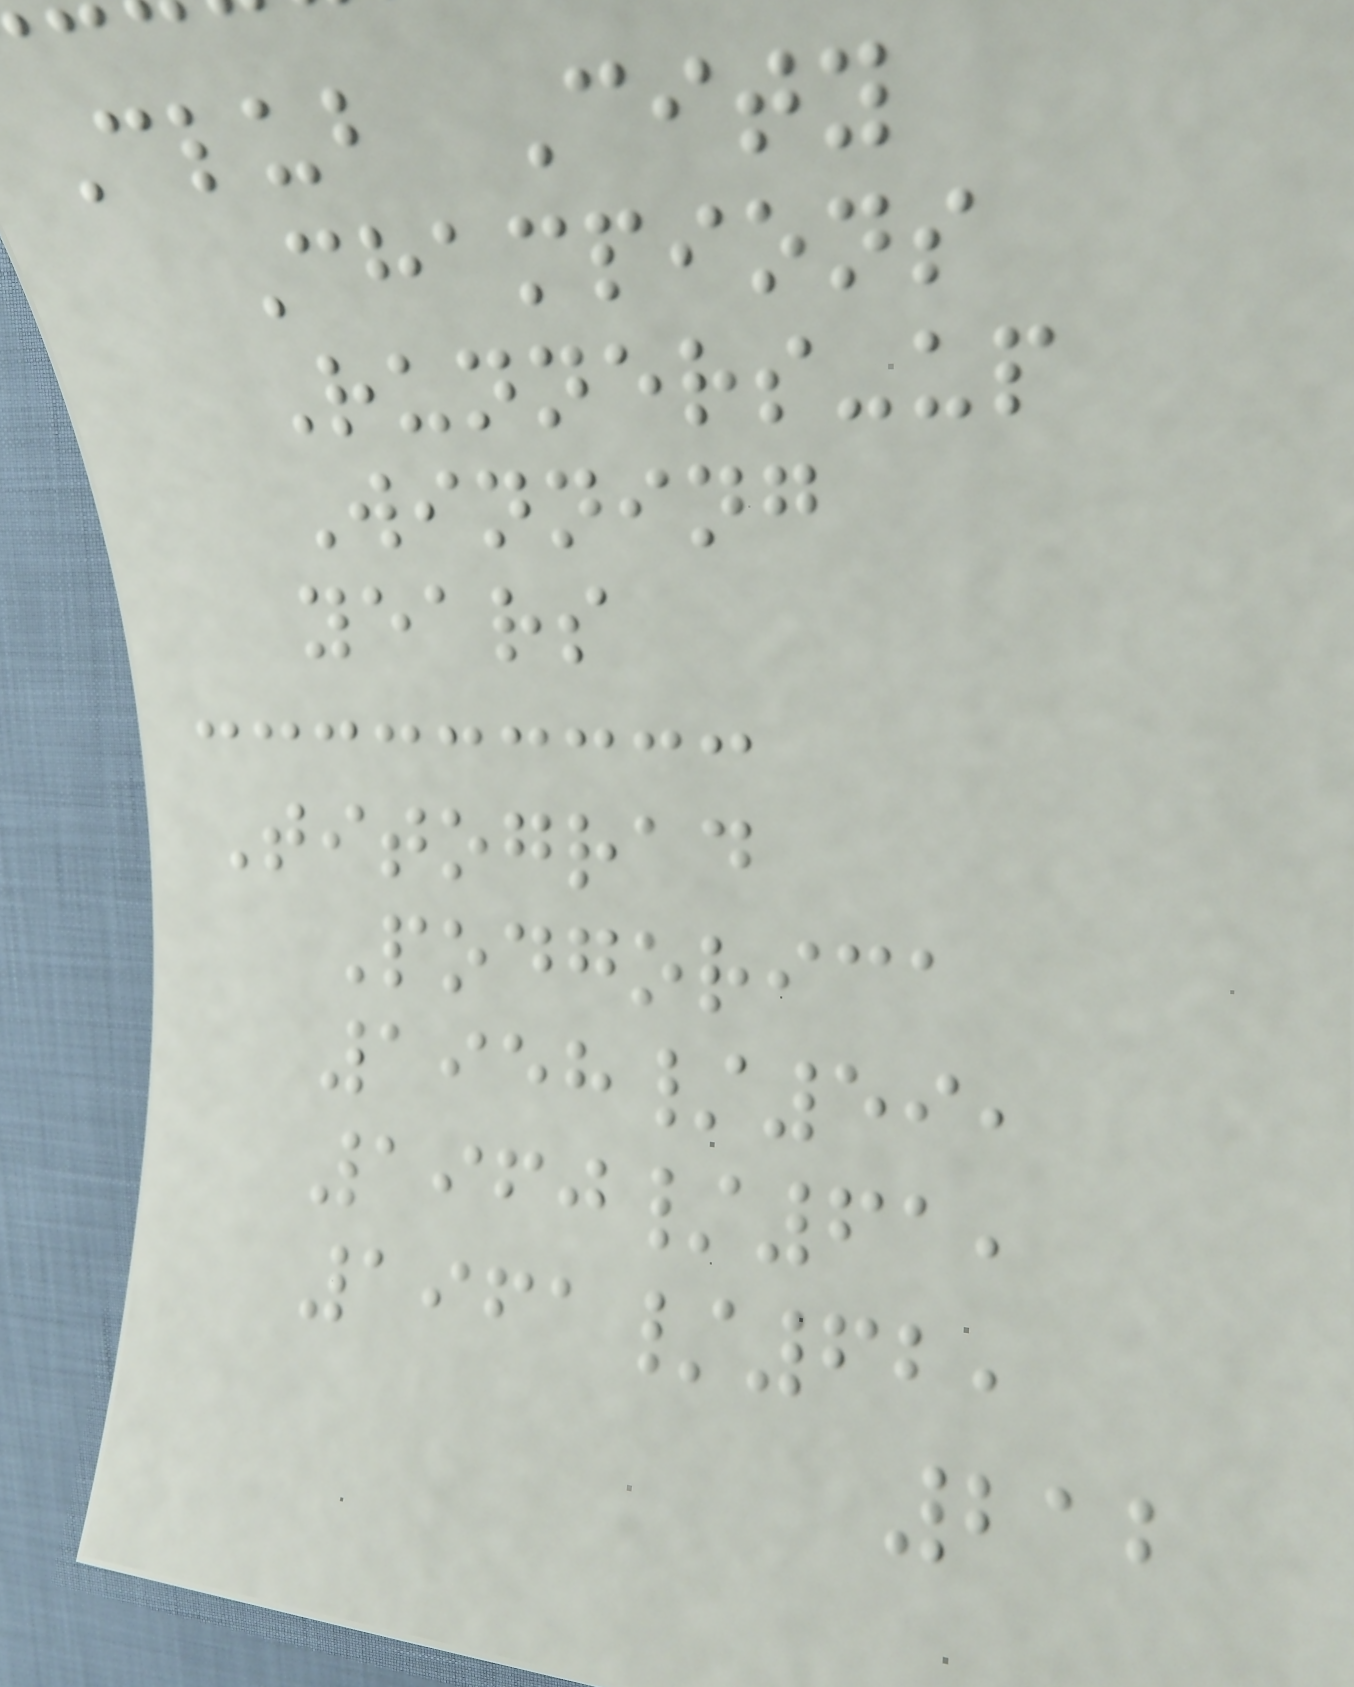Club City
Champions
Runners-up
Winning
years
Titograd
Podgorica
1958/59,
1960/61,
1961/62,
212
